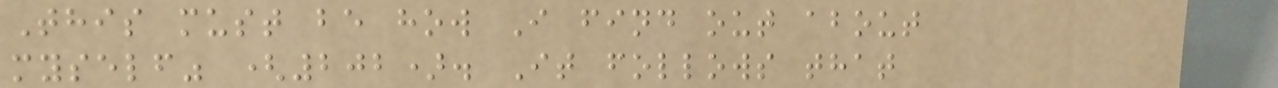This must be how I find out about
myself" (202). It follows that
